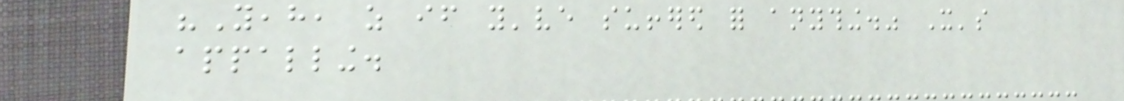"Yeah, as if you've suffered for anything." It's
appalling.
